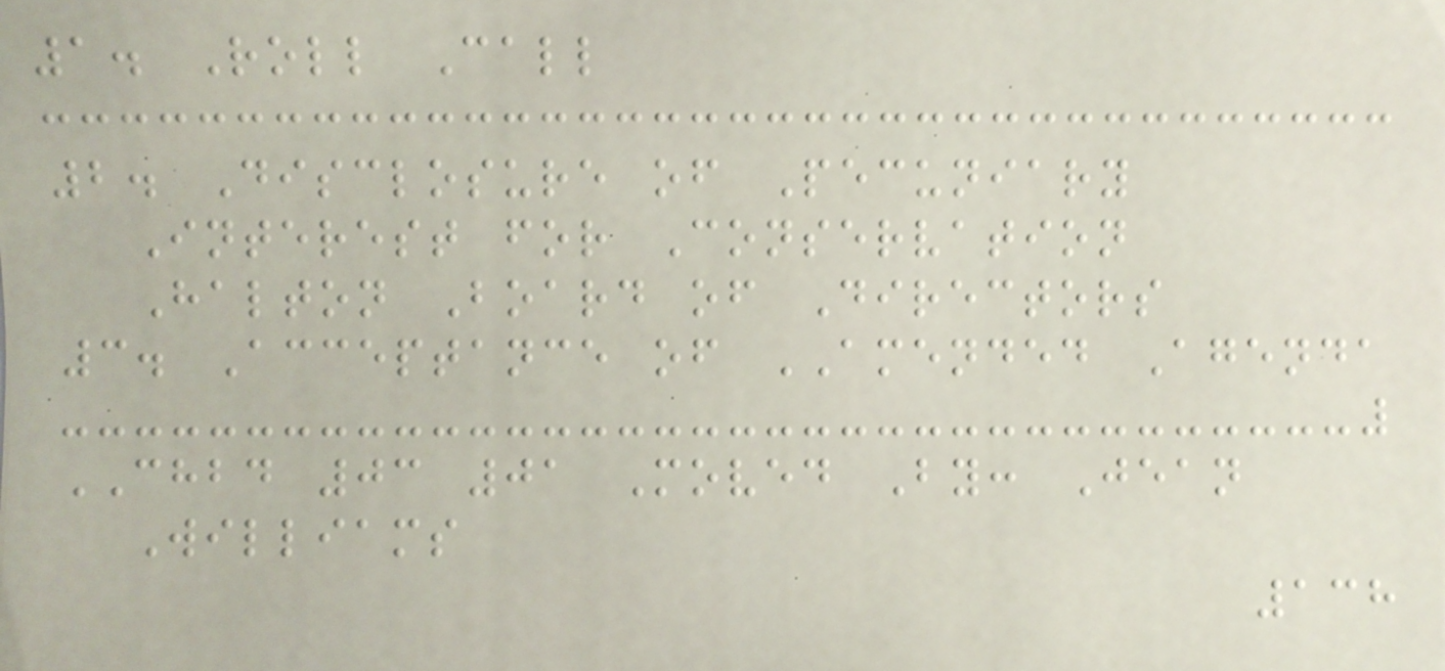1. Roll Call
2. Disclosure of Pecuniary
Interest for Conservation
Halton Board of Directors
3. Acceptance of AMENDED Agenda
CHBD 03 01 Moved By: Jean
Williams
138
